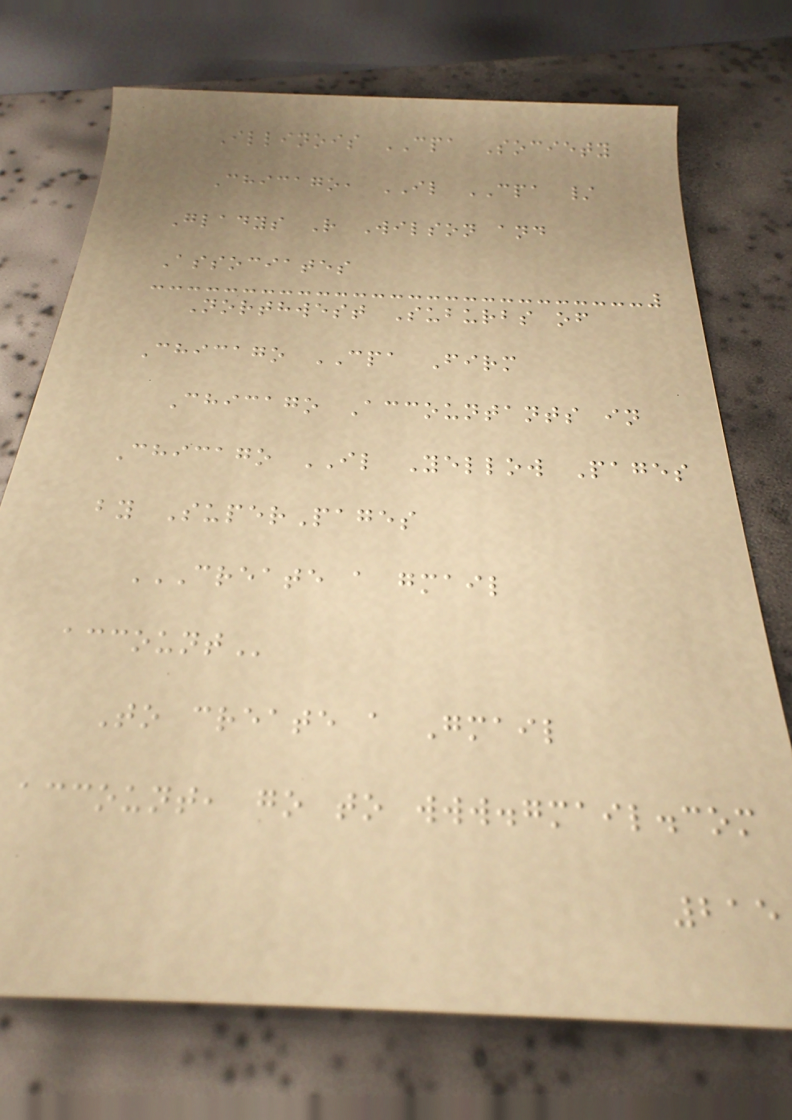Illinois CPA Society
Chicago, IL CPA /
Gladys R Wilson and
Associates
Northwest Suburbs of
Chicago CPA Firm
Chicago Accountants in
Chicago IL Yellow Pages
by SuperPages
CREATE A GMAIL
ACCOUNT
To create a Gmail
account, go to www.gmail.com
215
